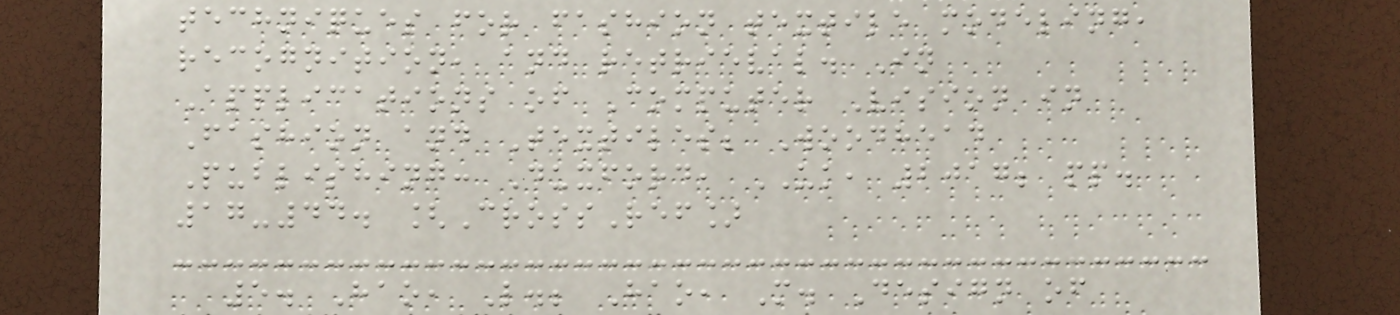techniques for fashion textile modeling,
recognition, and retrieval. In
Applications of Computer Vision in
Fashion and Textiles; Woodhead
Publishing: Duxford, UK, 2017; pp.
17-44. [CrossRef]
5. Hao, L.; Hao, M. Design of
